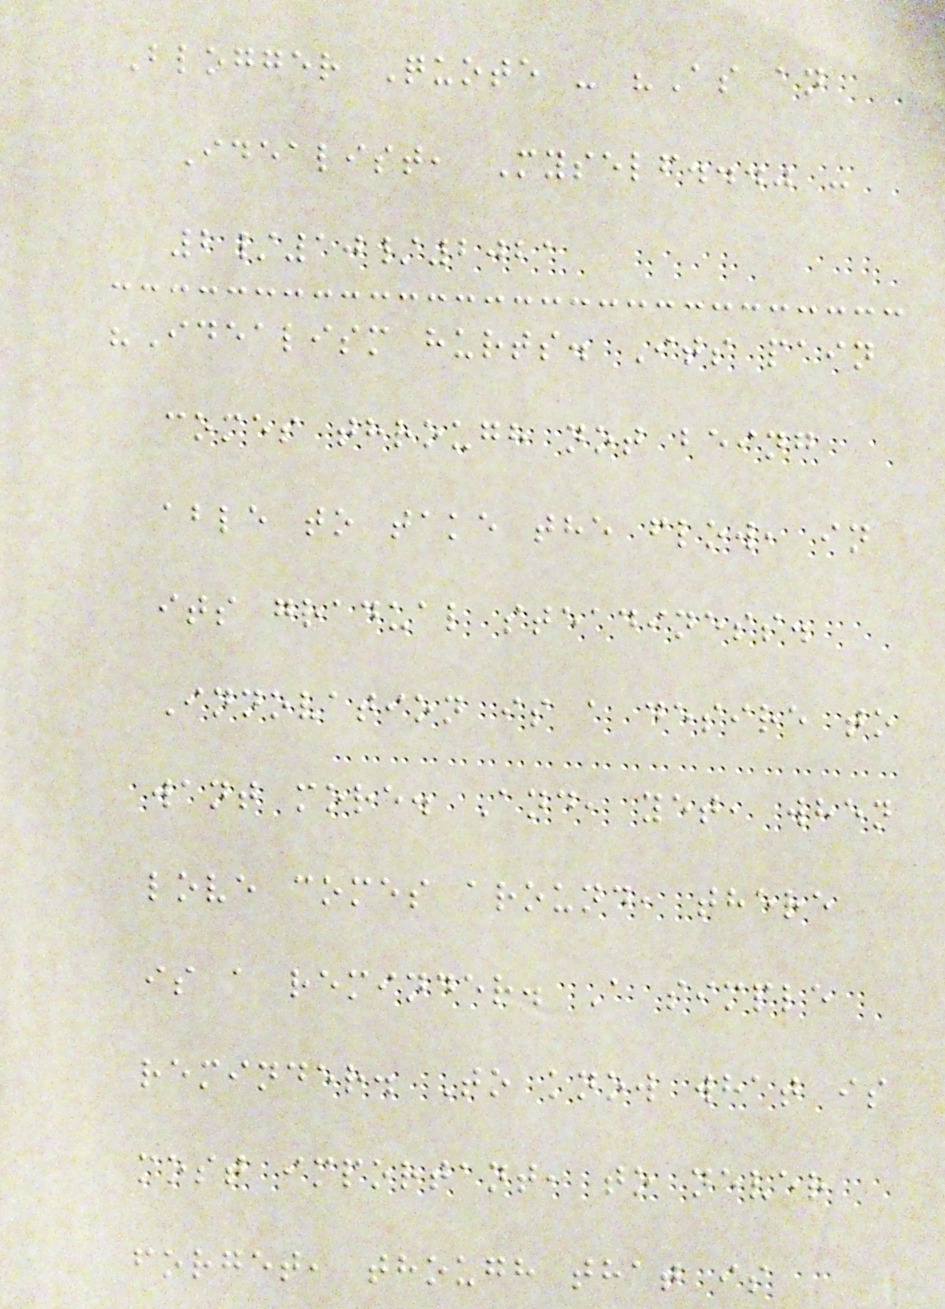Blogger Quote - "As an
Idealist, Myself..." -
2/10/2021
"Idealism hurts. Its pain
comes through not being
able to take the flow, in
its gradual steadiness.
Innovation is a desire to
want more. And, yet, when
love comes around, there
is a reminder. A simple
reminder. To know what is
most important, to never
forget, though that is
